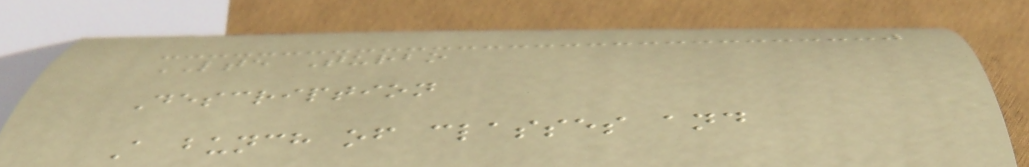LTE Turbo
Description
A bunch of classes and
